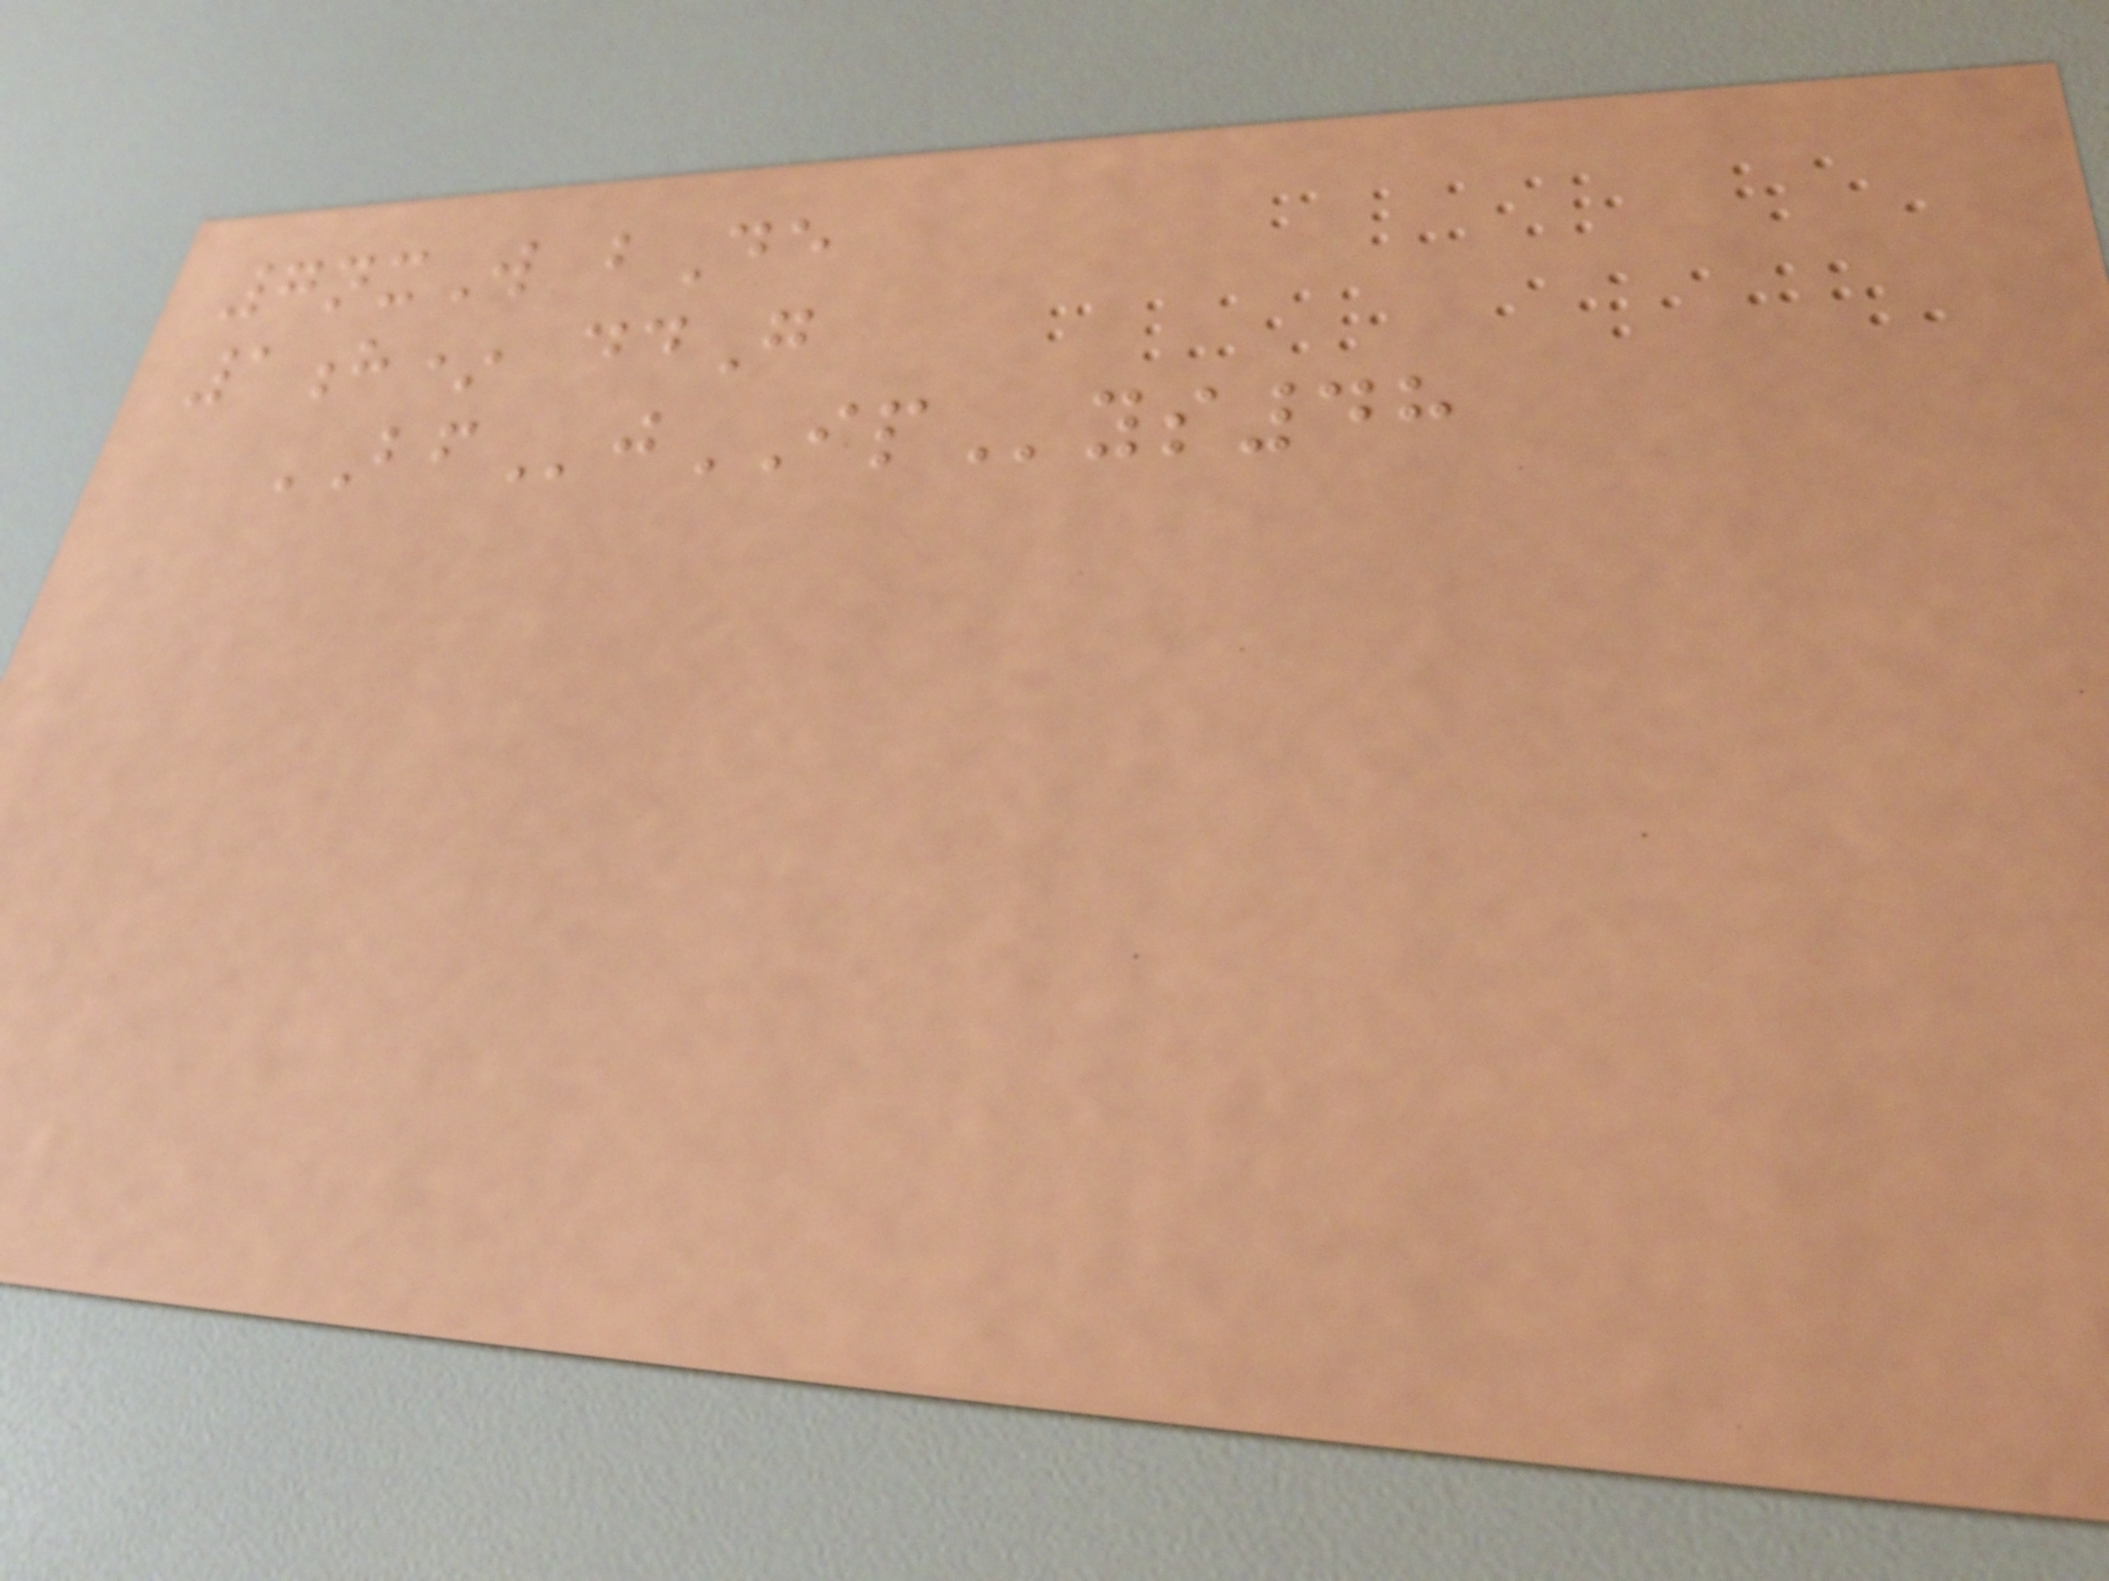7nxW bDe
1h* ddG
BFjIPys48
